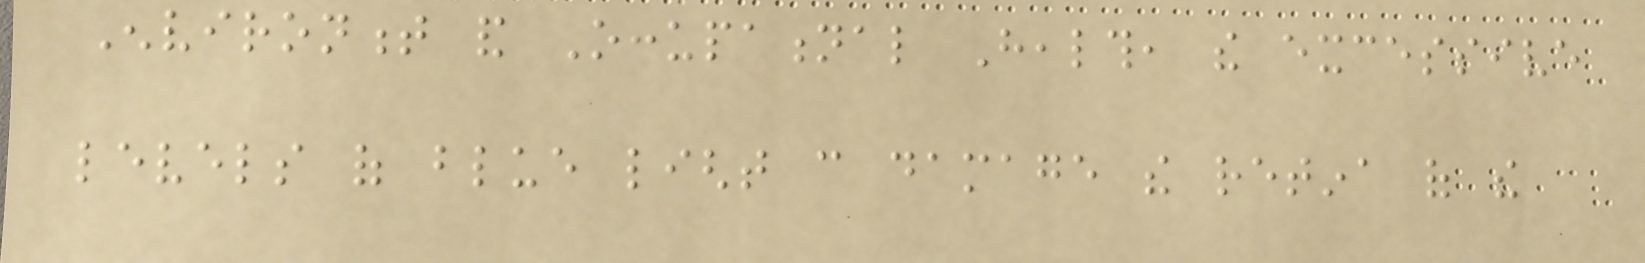Environment and Occupational Health, the excessive
levels of blue light can damage the retina of the
